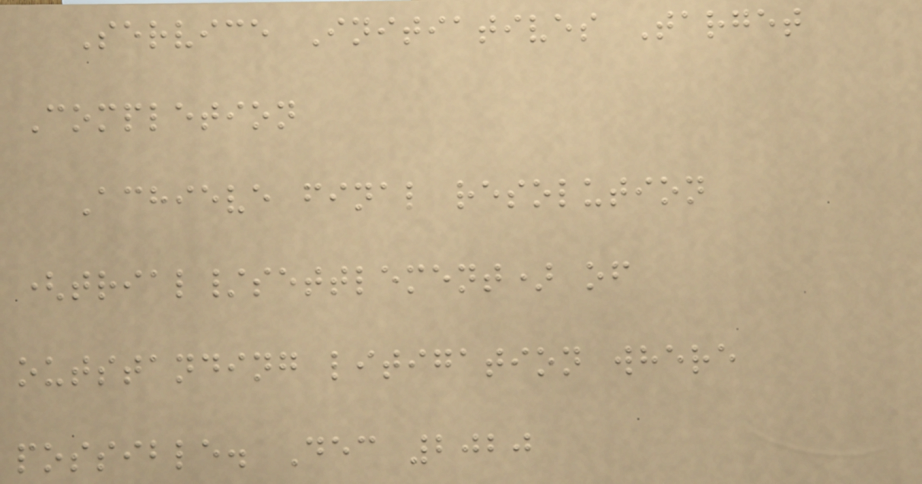Service Initiatives Target
Completion
Achieve final resolution
(trial/settlement) of
outstanding litigation where
possible. Dec 2020
